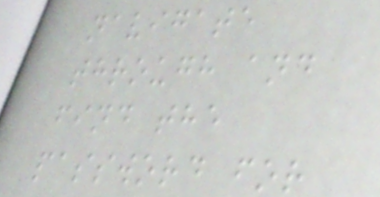navigate
through and
find the
password for
